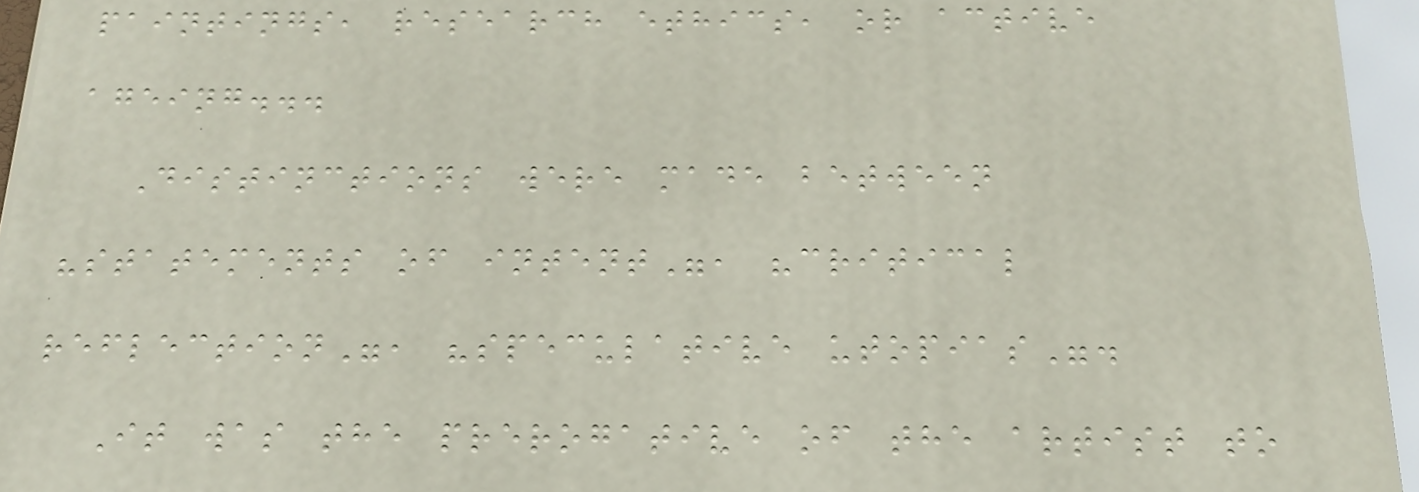paintings, research ethics, or active
ageing...
Distinctions were made between
"statements of intent", "critical
reflection", "speculative utopias".
It was the prerogative of the artist to
